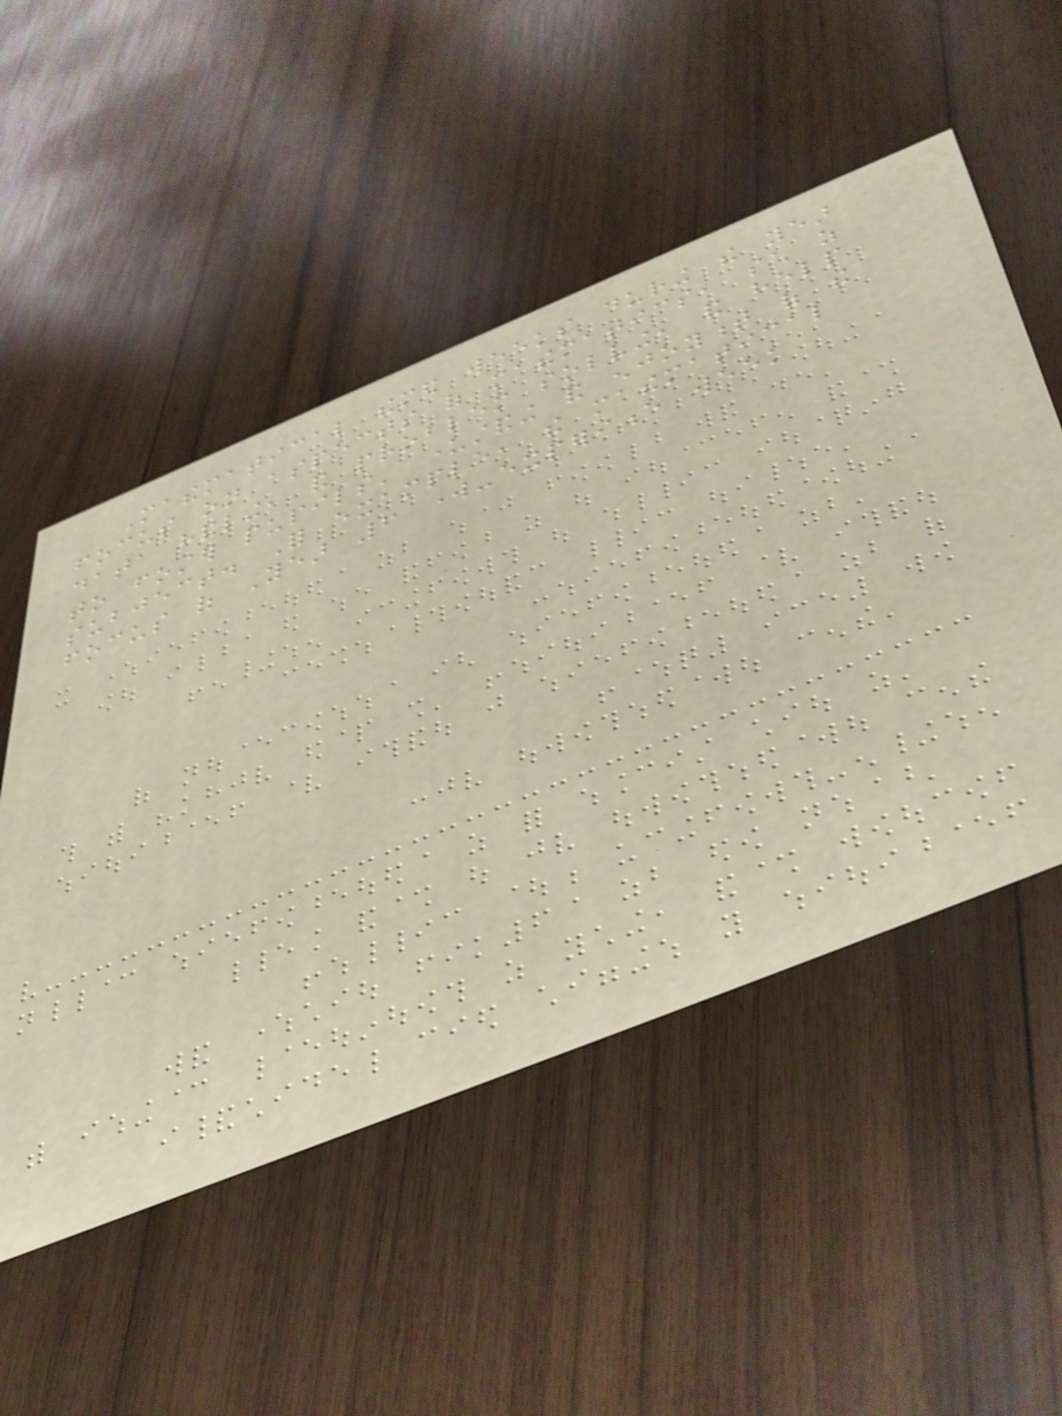Mathematical themed weeks during the year
focus on aspects of mathematics, such as
data handling, and problem solving, and help
to foster pupils' understanding and enjoyment of the
subject. For example, the mathematical
focus of Year 6 work-experience week
